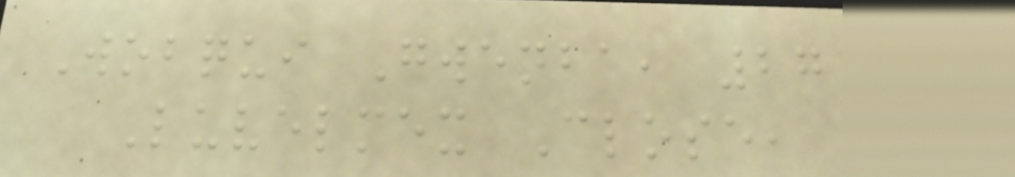Wobqui Gwenba, 27
Luvelmex Close,
